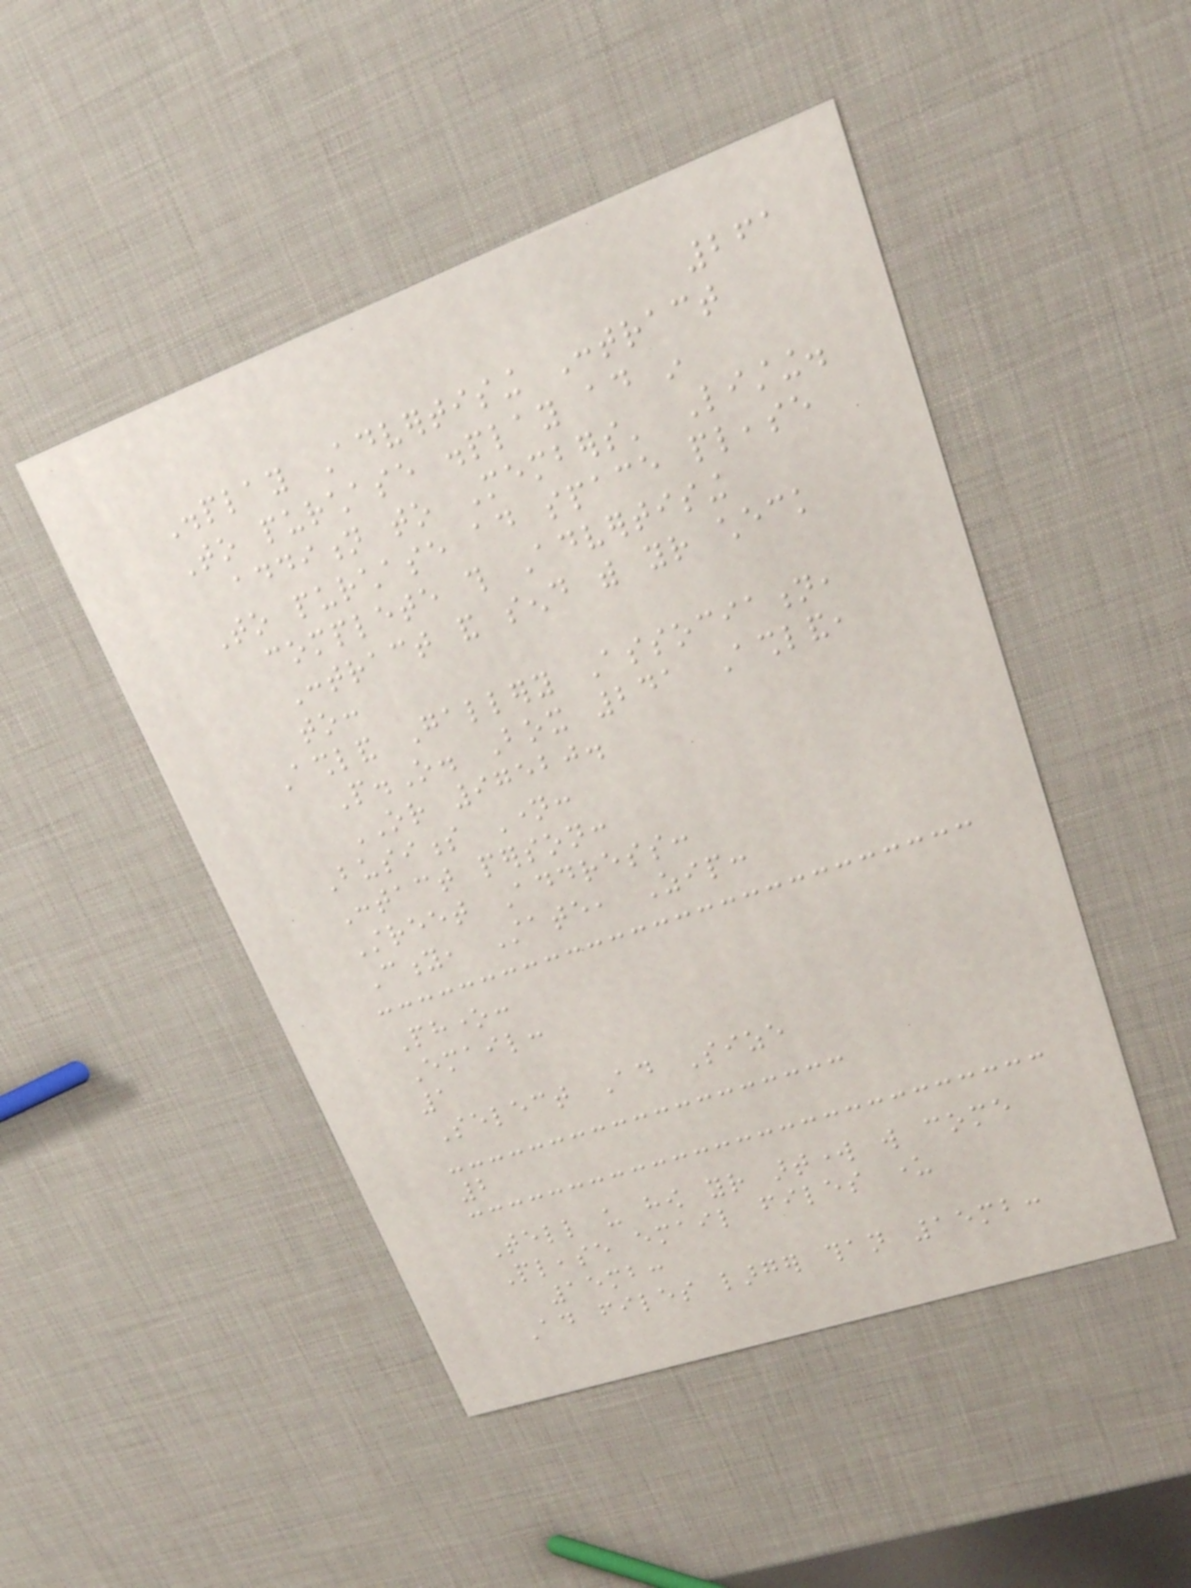261
Display Advertising Contract
To purchase display ad in
addition to Members' Listing.
To purchase ad space please
complete this Advertising
Contract and send with your check
to:
Ashland Gallery Association,
P.O. Box 241 Ashland,
OR 97520.
Business Name:
Contact person:
Street Address:
City, State, Zip:
Phone:
Email:
1
Select Ad Size
2
Tell us how your artwork will come
Please email files under
15mb:
Ad files larger than 15mb:
